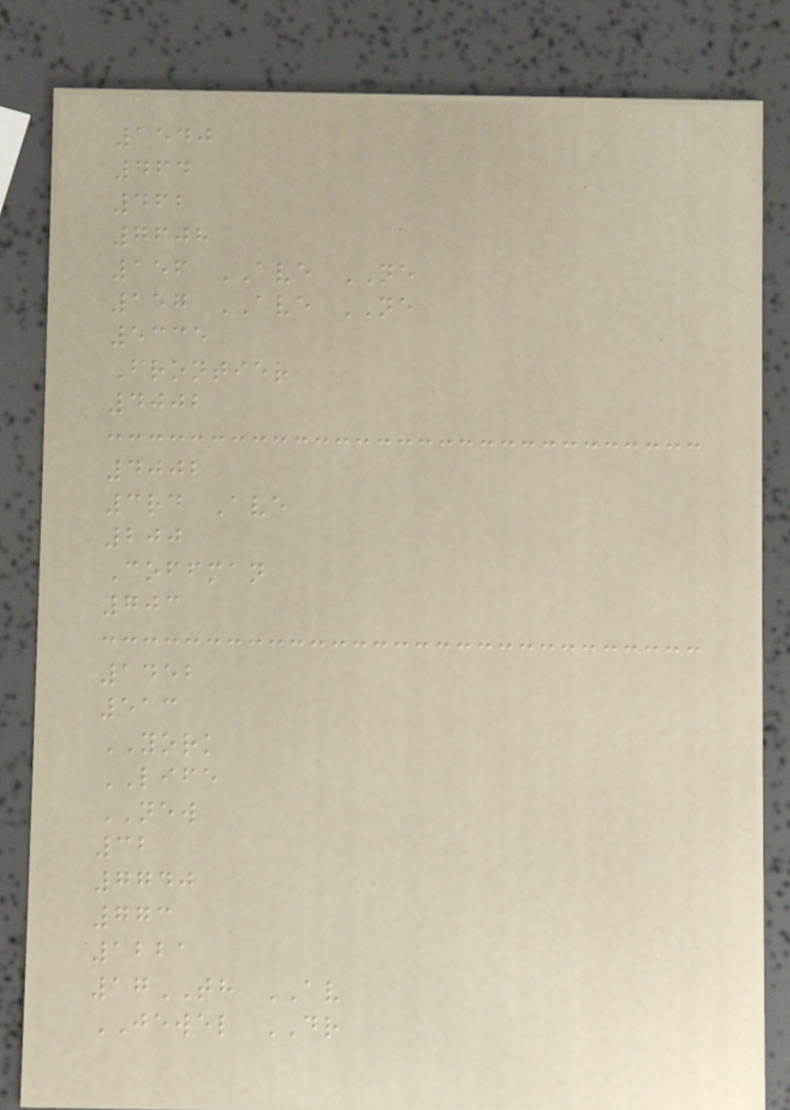1540
464
462
7608
156 AVE NE
157 AVE NE
5335
Frontier
4002
4002
3rd Ave
200
Coffman
703
1452
513
YORK
LIFE
NEW
32
7740
773
1221
17TH AV
JEWEL DR
